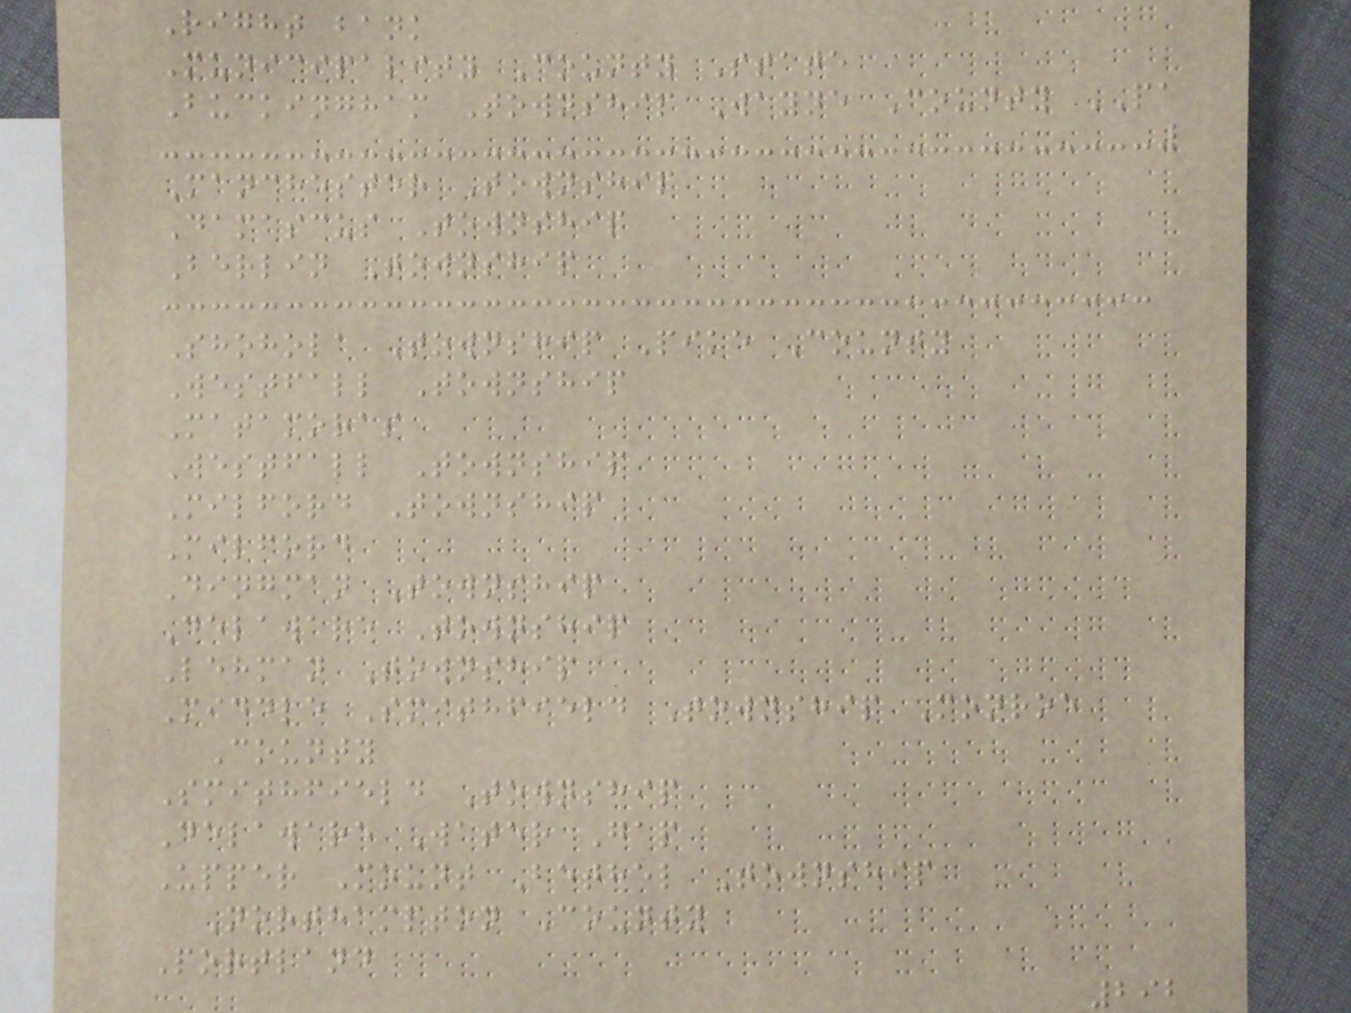Right bank
Municipality County State
Buckingham Township Wayne County PA
Manchester Township
Damascus Township
Berlin Township
Shohola Township Pike County
Westfall Township
Matamoras
Westfall Township
Milford Township
Milford
Dingman Township
Delaware Township
Lehman Township
Middle Smithfield Township Monroe
County
Smithfield Township
Delaware Water Gap
Upper Mount Bethel Township
Northampton County
Portland
292
